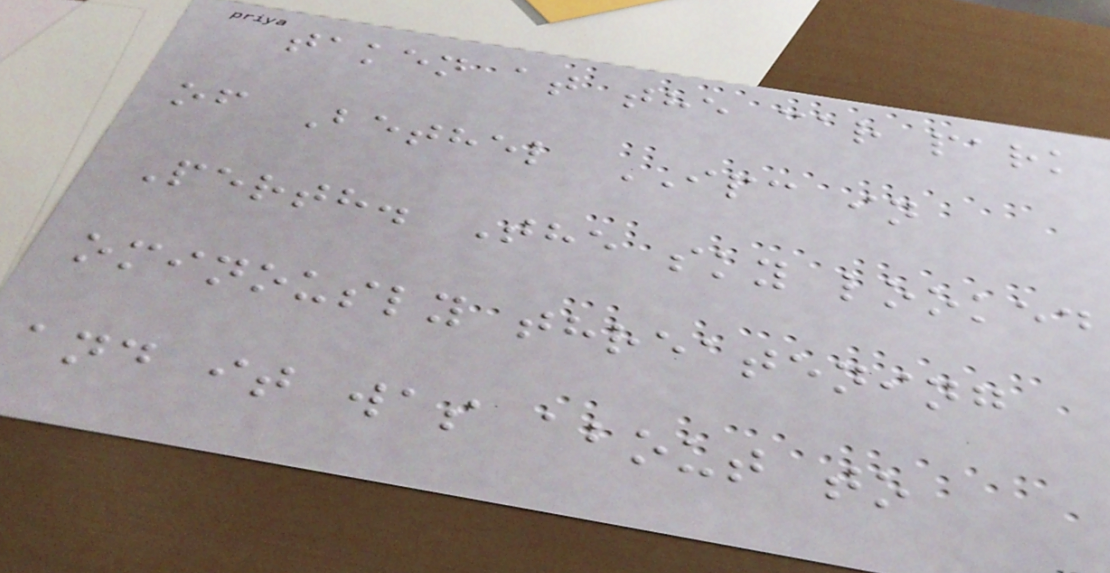taken at the car park
of Bethel IPC in
Perth. The sky looked
ominously threatening
and it was about to
